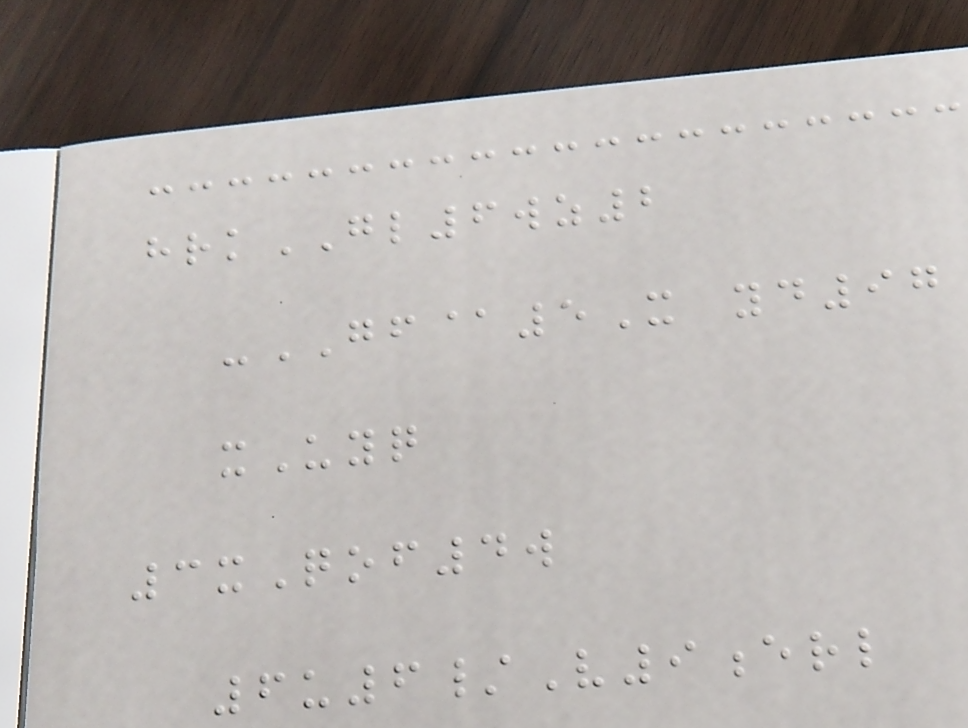hrkGL6wz2
-GF@5X yd97
xUyq
3xQof4w
6u6/V9erl
